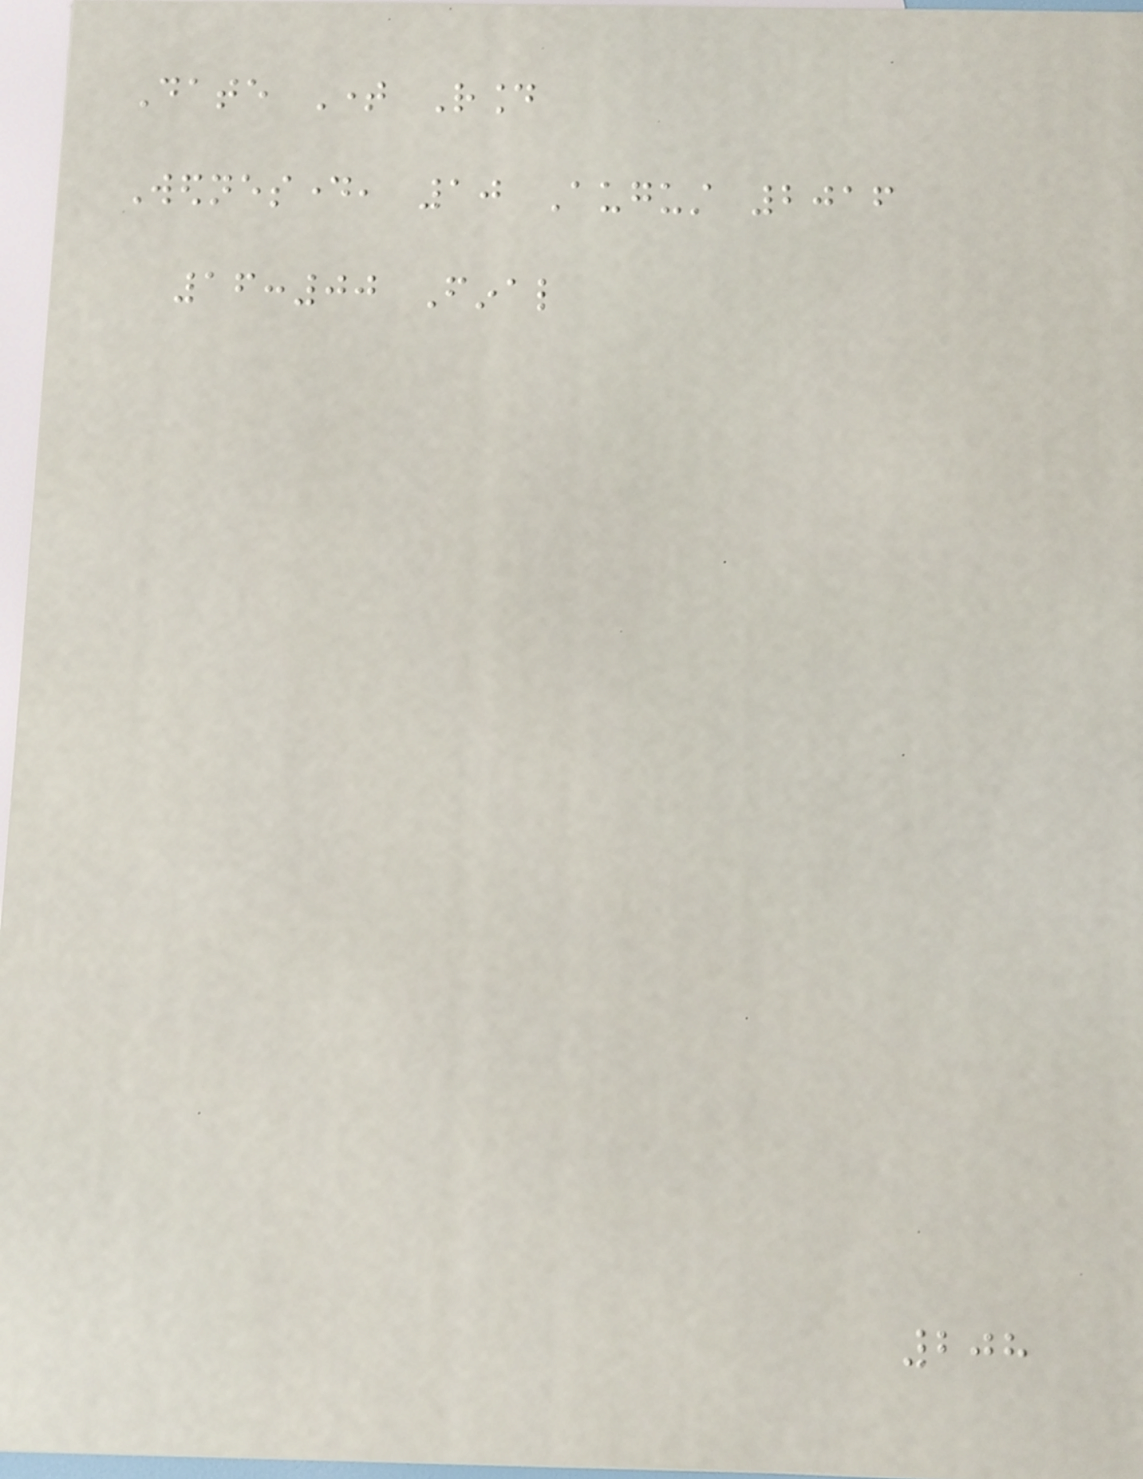Date Time Round
Wednesday, 10 August 2016
16:00 Final
208
